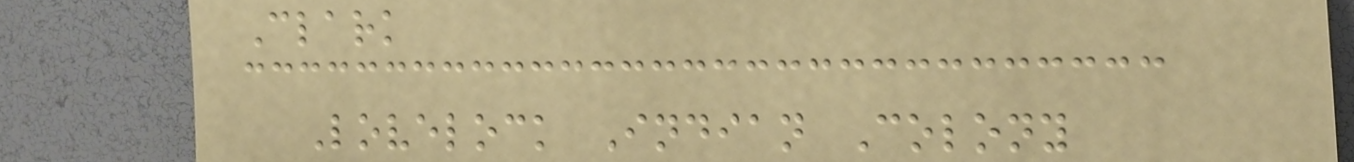Clark
Lovelock Indian Colony
